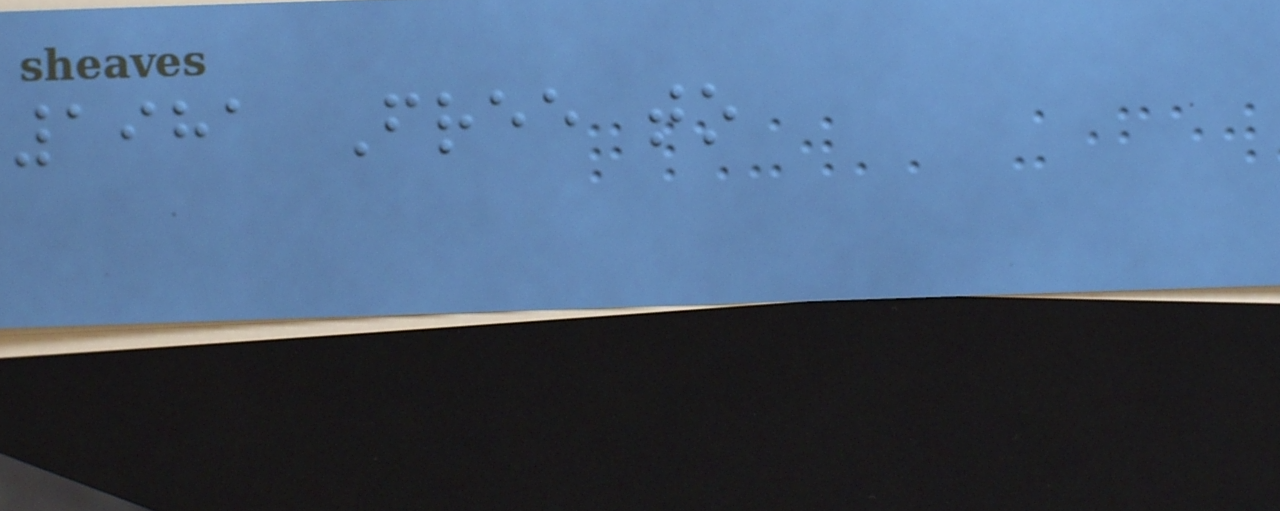1981 Free to
